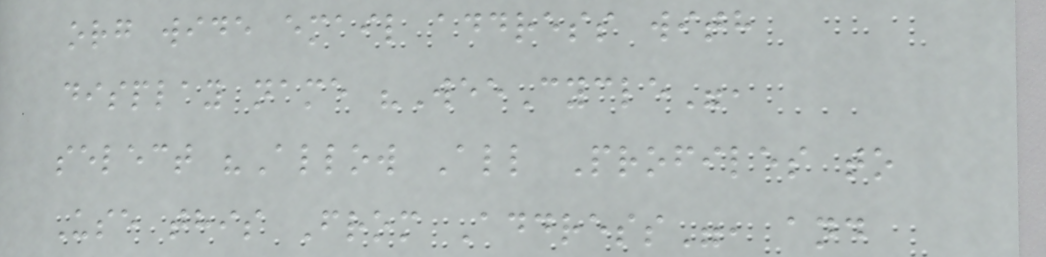org wide email address with
display name "WeeCycle",
select "Allow All Profiles to
Use this From Address", and
